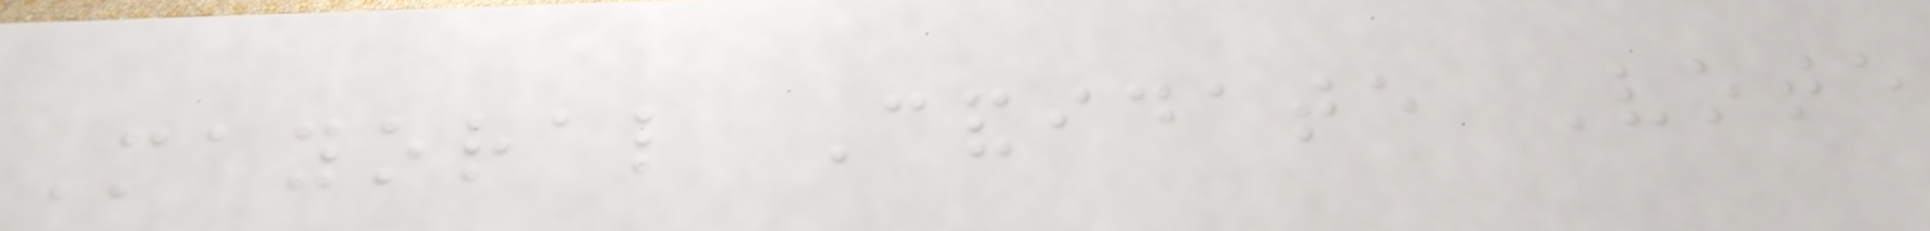Mayoral Candidate Vote
